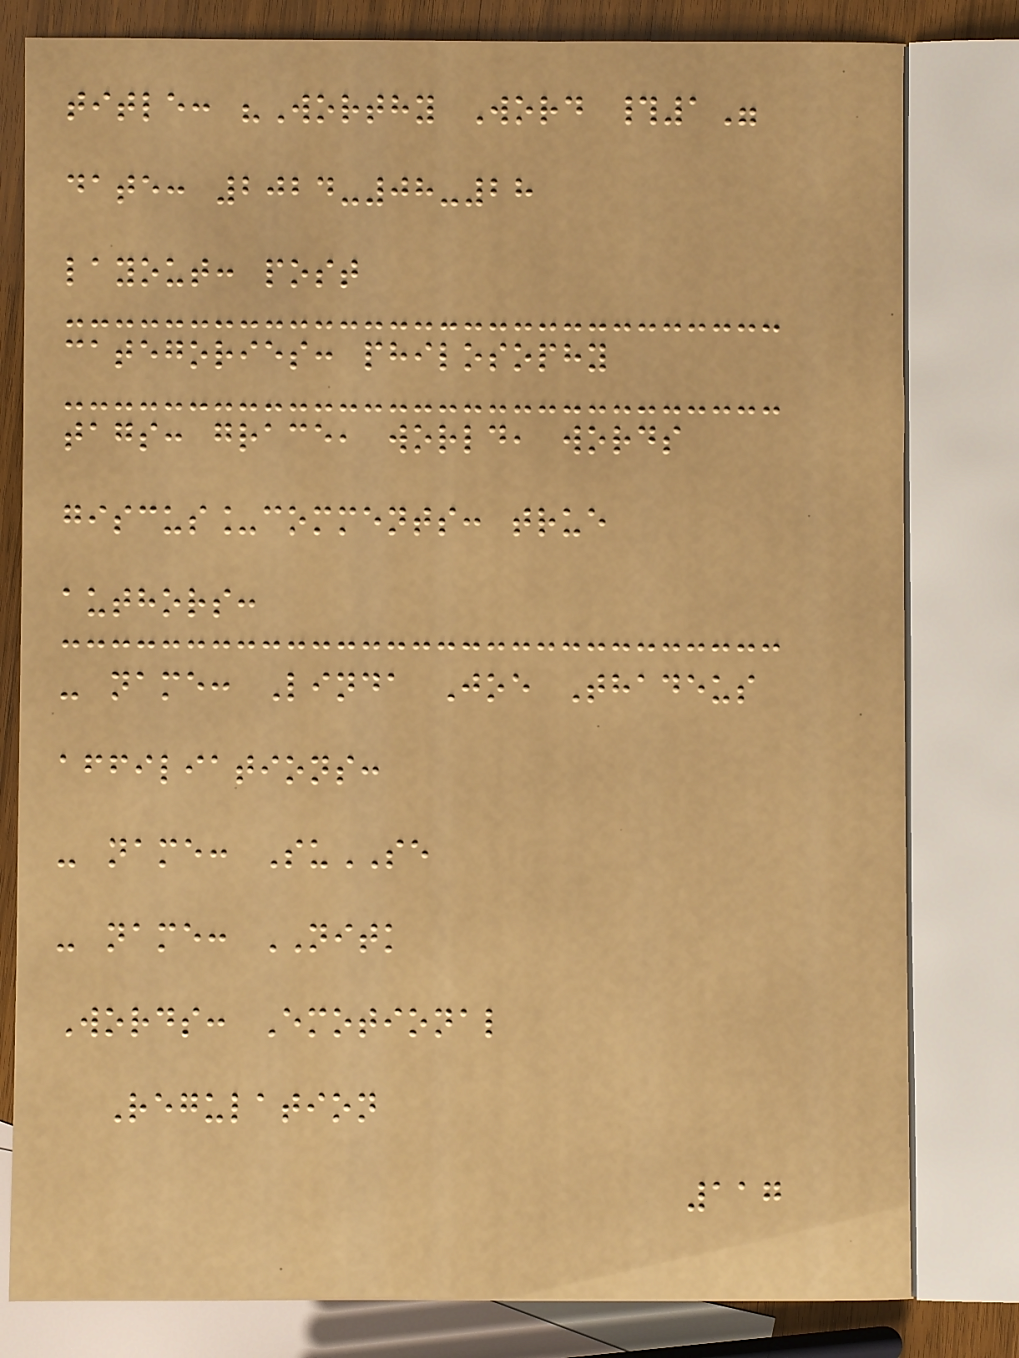title: "Worthy Word #1"
date: 2024-08-28
layout: post
categories: philosophy
tags: grace, world, words
giscus_comments: true
authors:
- name: Linda Joe Thadeus
affiliations:
- name: SuSE
- name: NITK
Words: Emotional
Regulation
117
